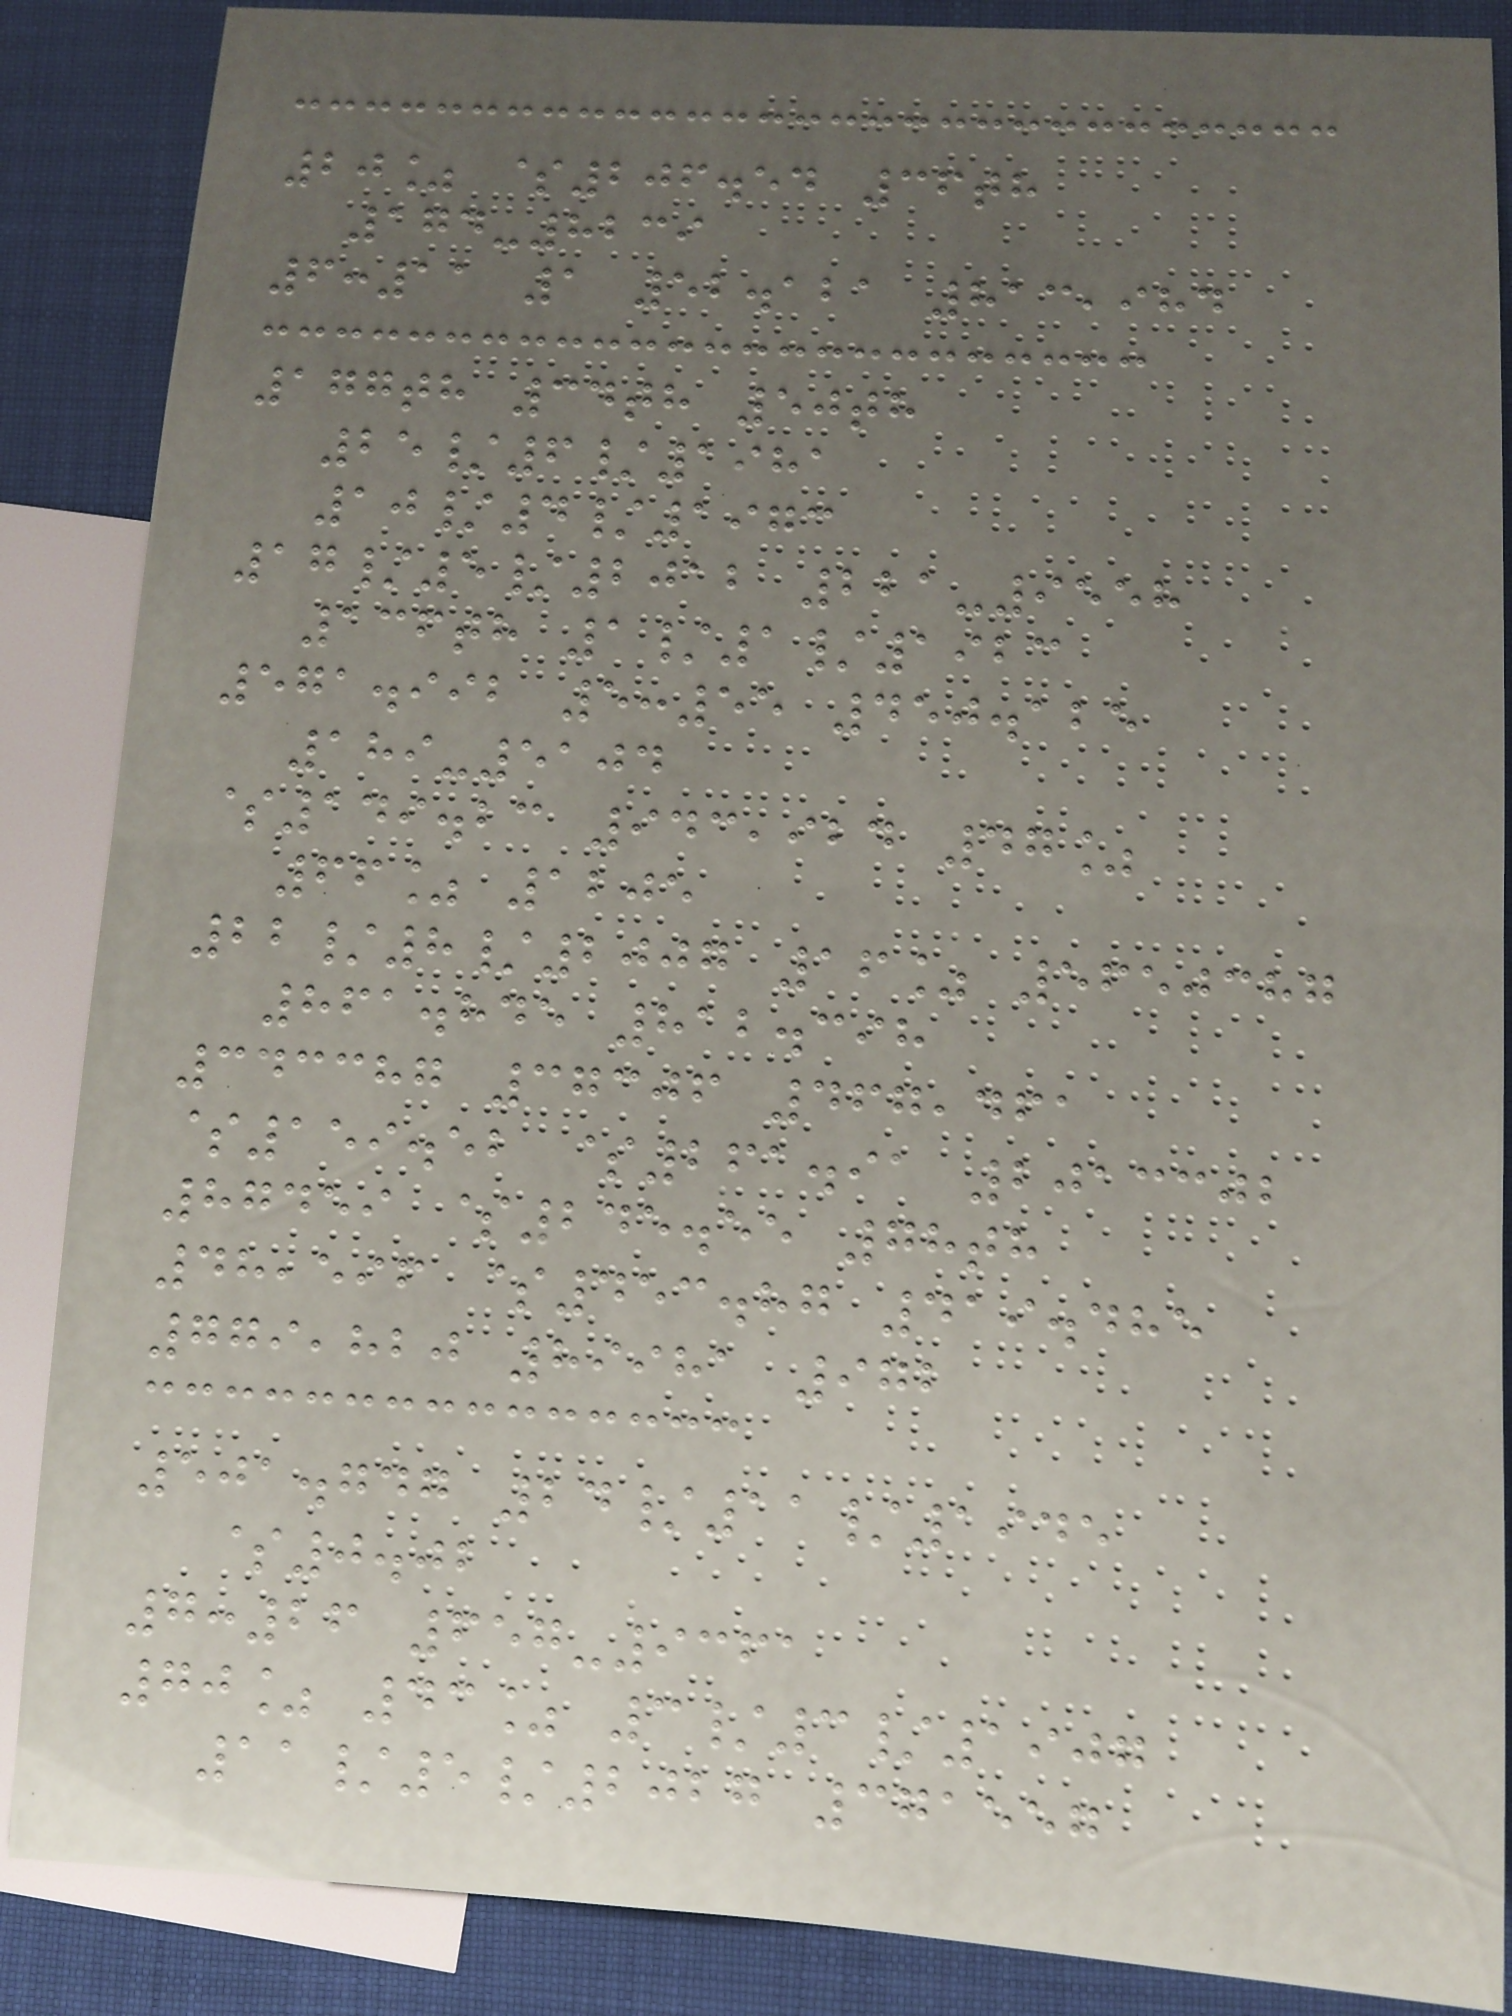20% $206.54 36th
174-8239
6:11 1 52.121 813,984
177th 34th 50th
25/6/1981
10/4/1973
17/5/2012 221-9558
136th 1/1/1923
571.992 5:55 450.125
189-5104
$149.23 943,924 47%
66% 1205
22/8/2007 16% 5650387
861.845 812.398
343387 37306 467,461
$159.52 $261.91 2013302
87459 $245.55 78th
48,596 $453.87 419.485
779,820 89981 972
501.747 24/11/1945
$0.02
7:26 657-9361
70% 43% 3/3/1907
11/5/2027 371557
